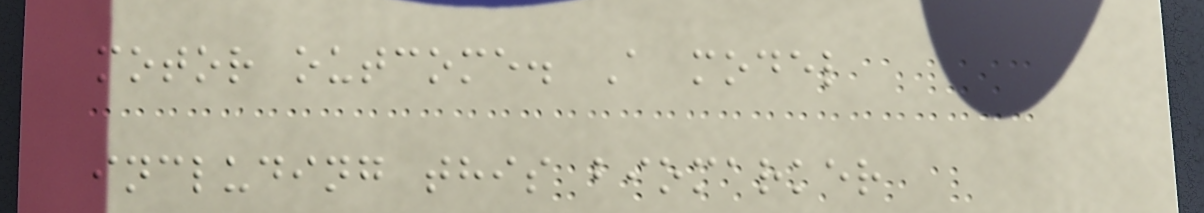motor outcome. A model
including this biomarker
